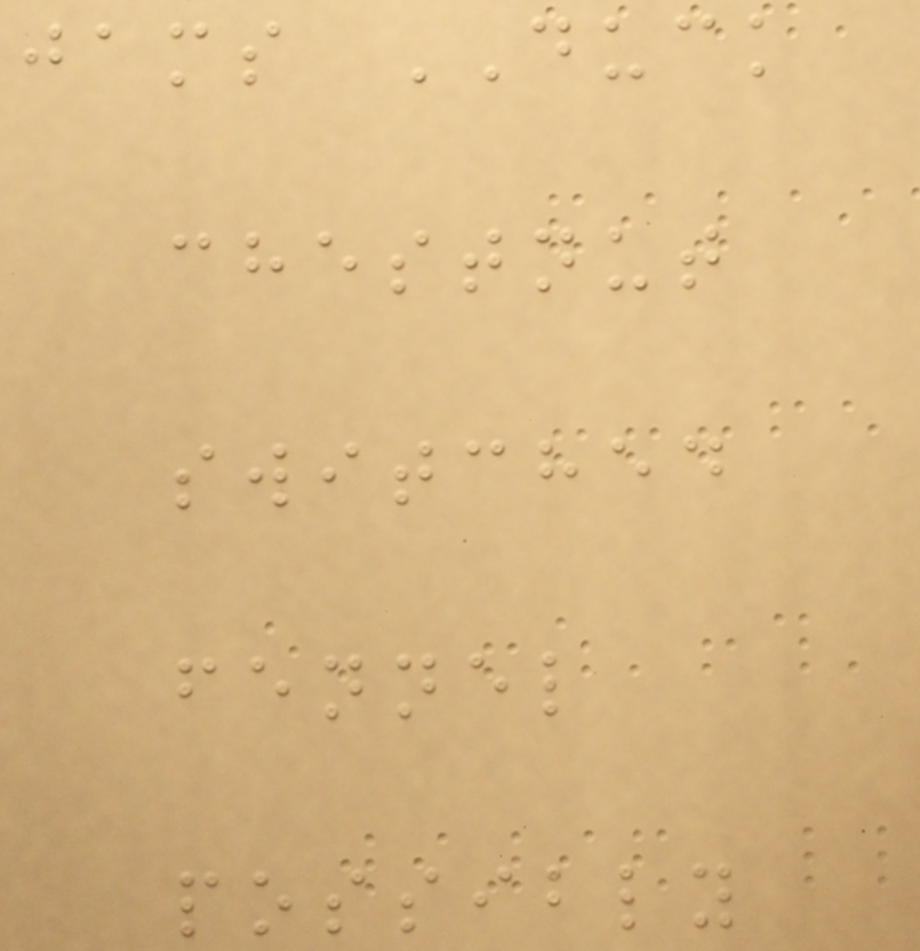jams DUCK
chestnut
switched
fennel
possibly
